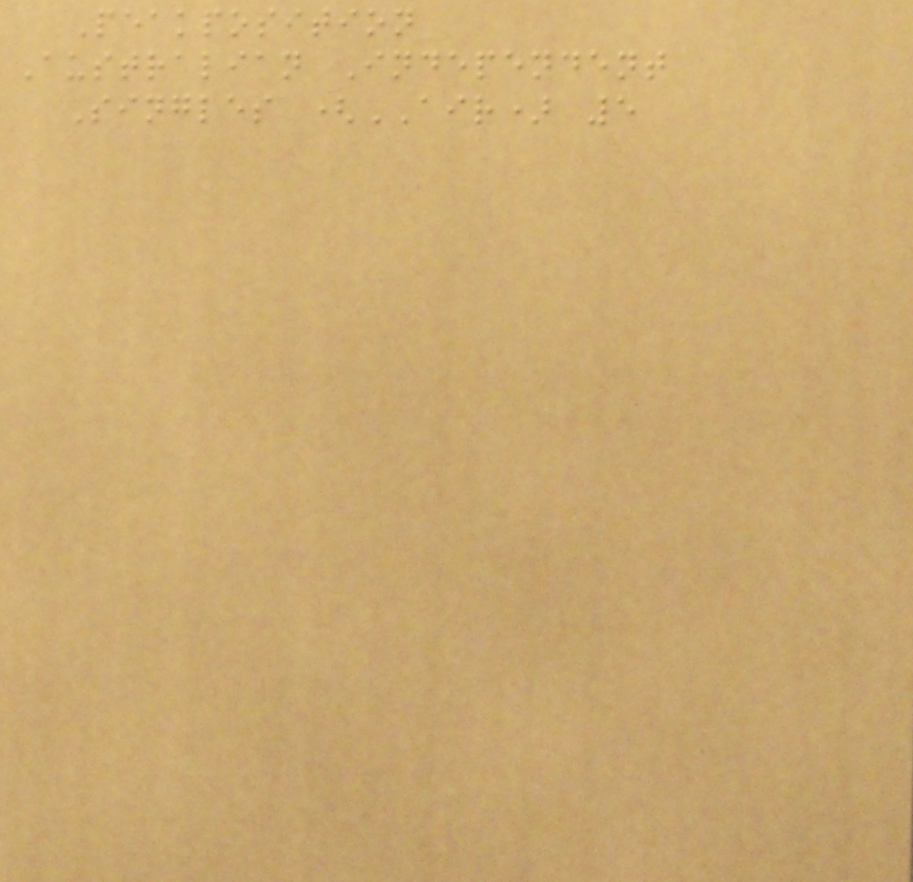Peakposition
Australian Independent
Singles (AIR) 5
